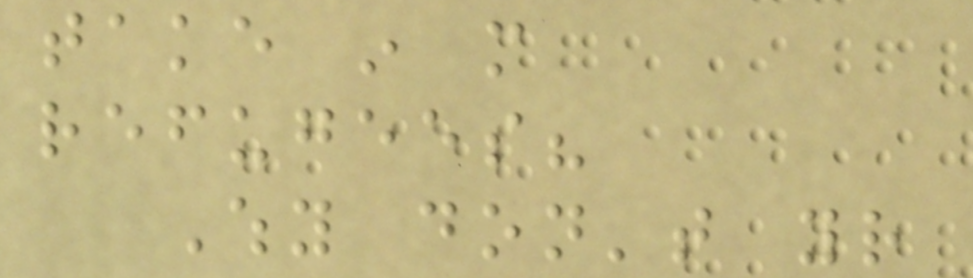take in more
refugees?
Why don't your
